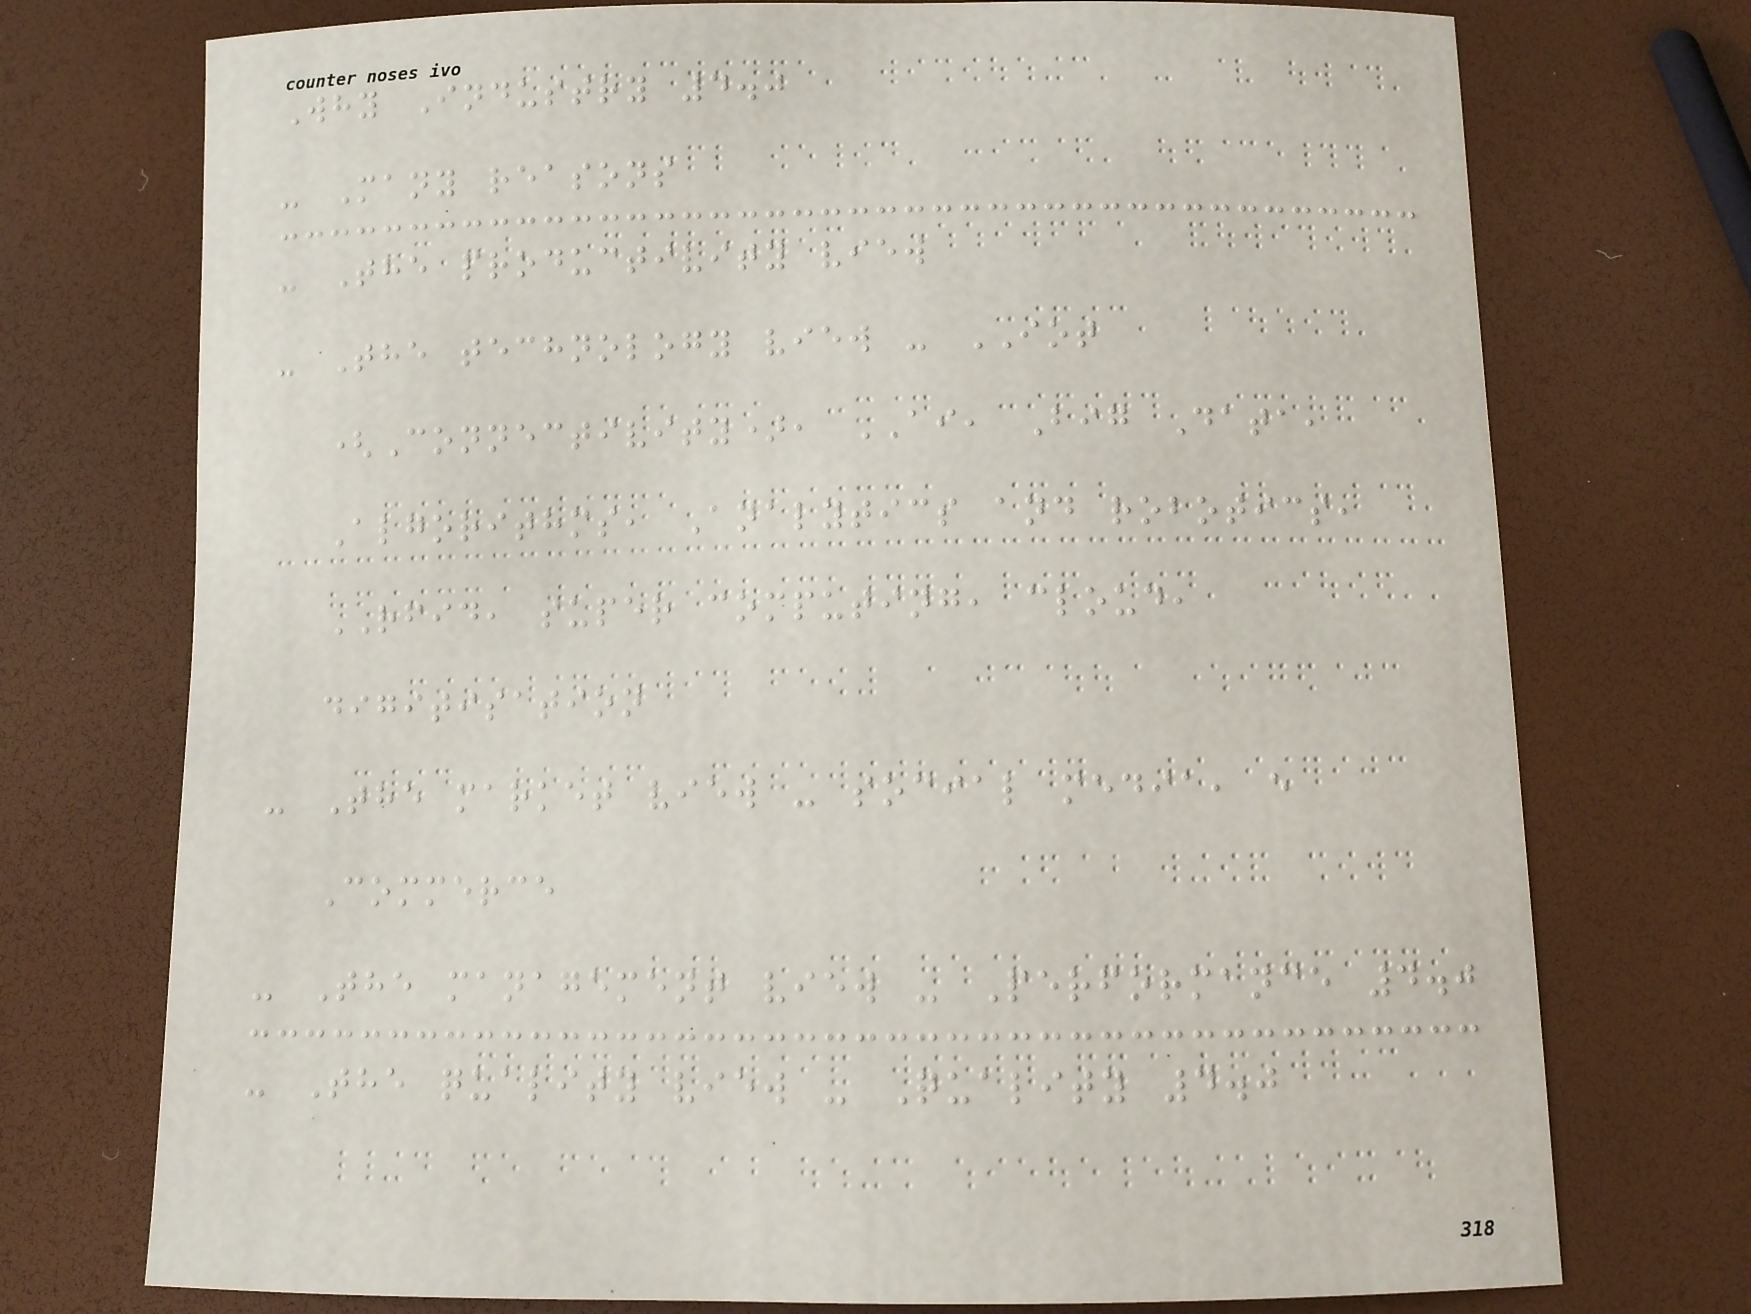Why Industry 4.0
- Many reasons
- The productivity view
- The technology view - IOT
(Connectivity), AI, Big Data,
Algorithms, Analytics and robotics,
RFID, super computing, cloud,
digitisation
- The market view - social media, e
Commerce
- The management view - Performance 4.0
- The quality view - Quality 4.0
